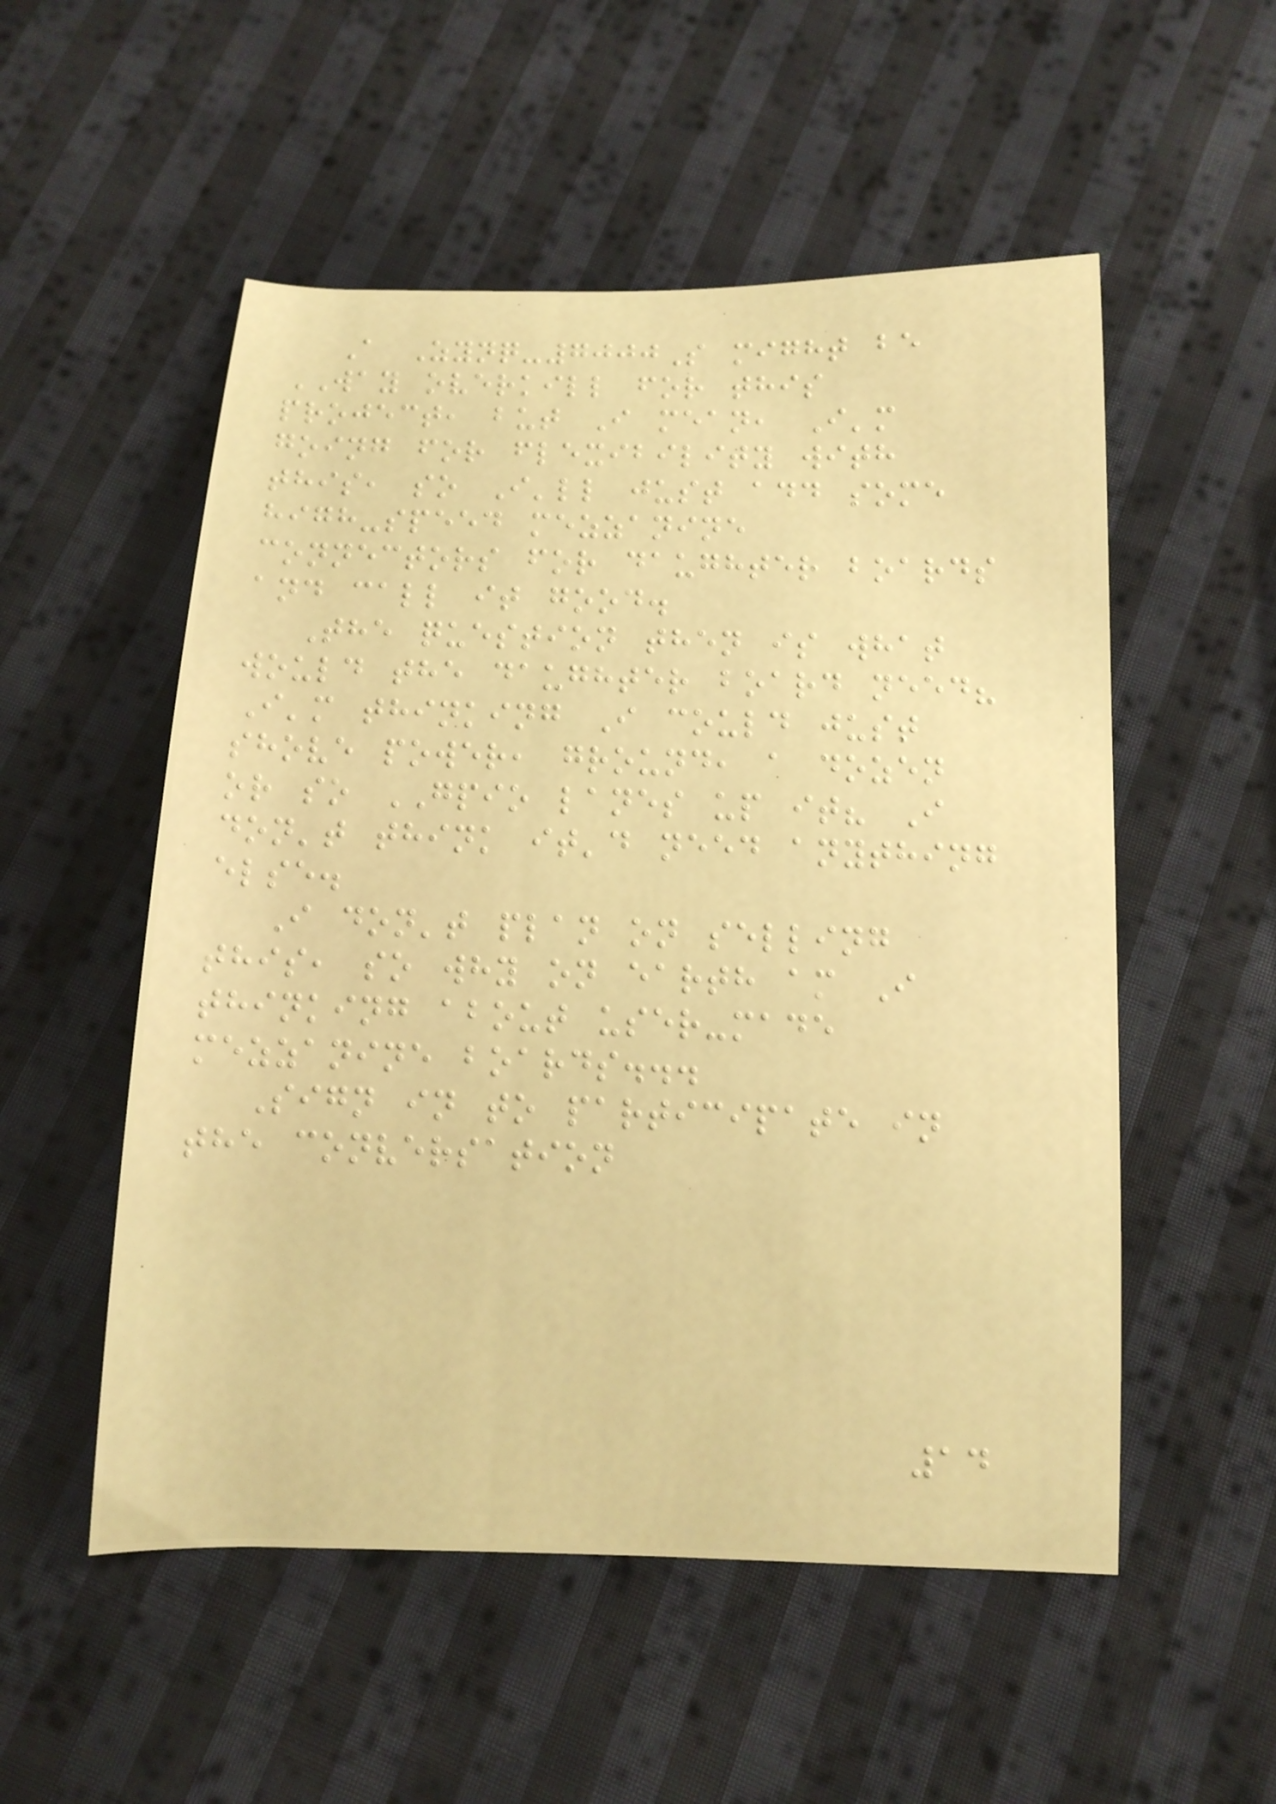A Zynq-7000S might be
WAY overkill for this
project, but I mean, I'm
going for flexibility with
this, so I'll just add some
high-speed mezzanine
connectors for daughter boards
and call it good.
The question then is what
would the daughter board need?
I'm thinking I could just
shove power, ground, a dozen
or so GPIO lanes up it? I
don't think it'd need anything
else.
I don't plan on selling
this, so why on earth am I
thinking about user-made
mezzanine boards...
Sign in to participate in
the conversation
14
